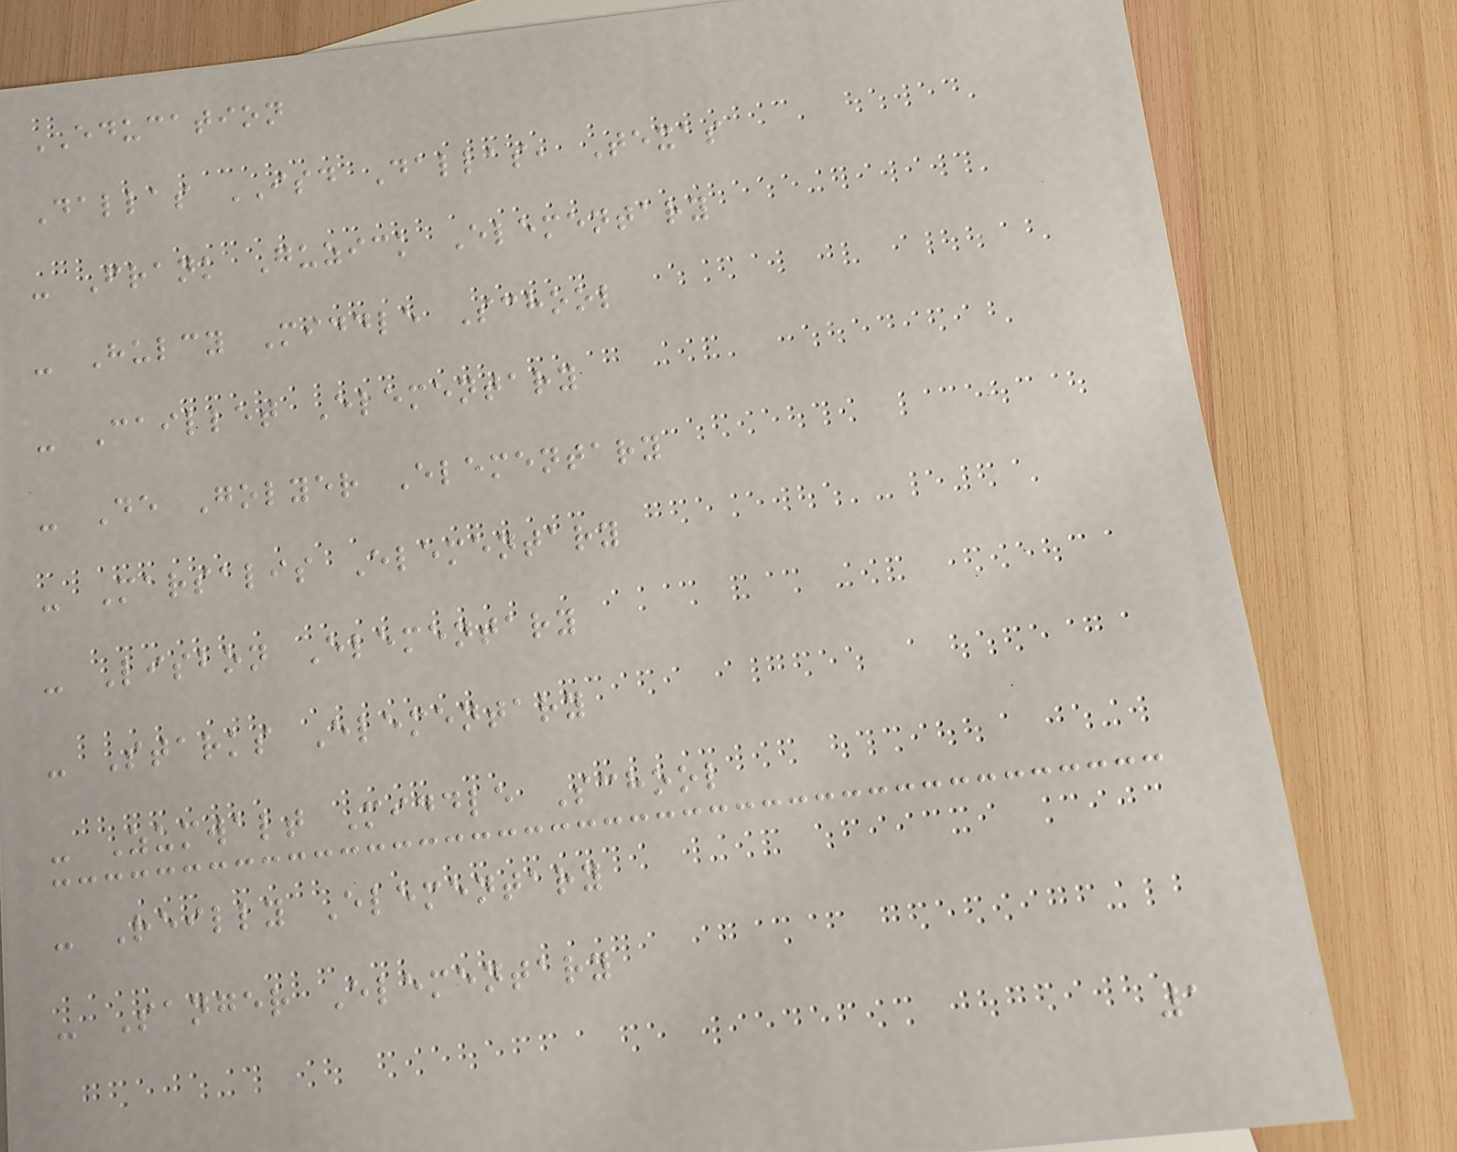EDUCATION
Dallas ISD Dallas, Texas
- Frank Guzick Elementary
- Hulcy Middle School
- Caillet Elementary
- De Golyer Elementary
- Marsalis Elementary
- Lisbon Elementary
- Starks Elementary
- Zumwalt Middle School
- Reilly Elementary
- Sanger Elementary
1
